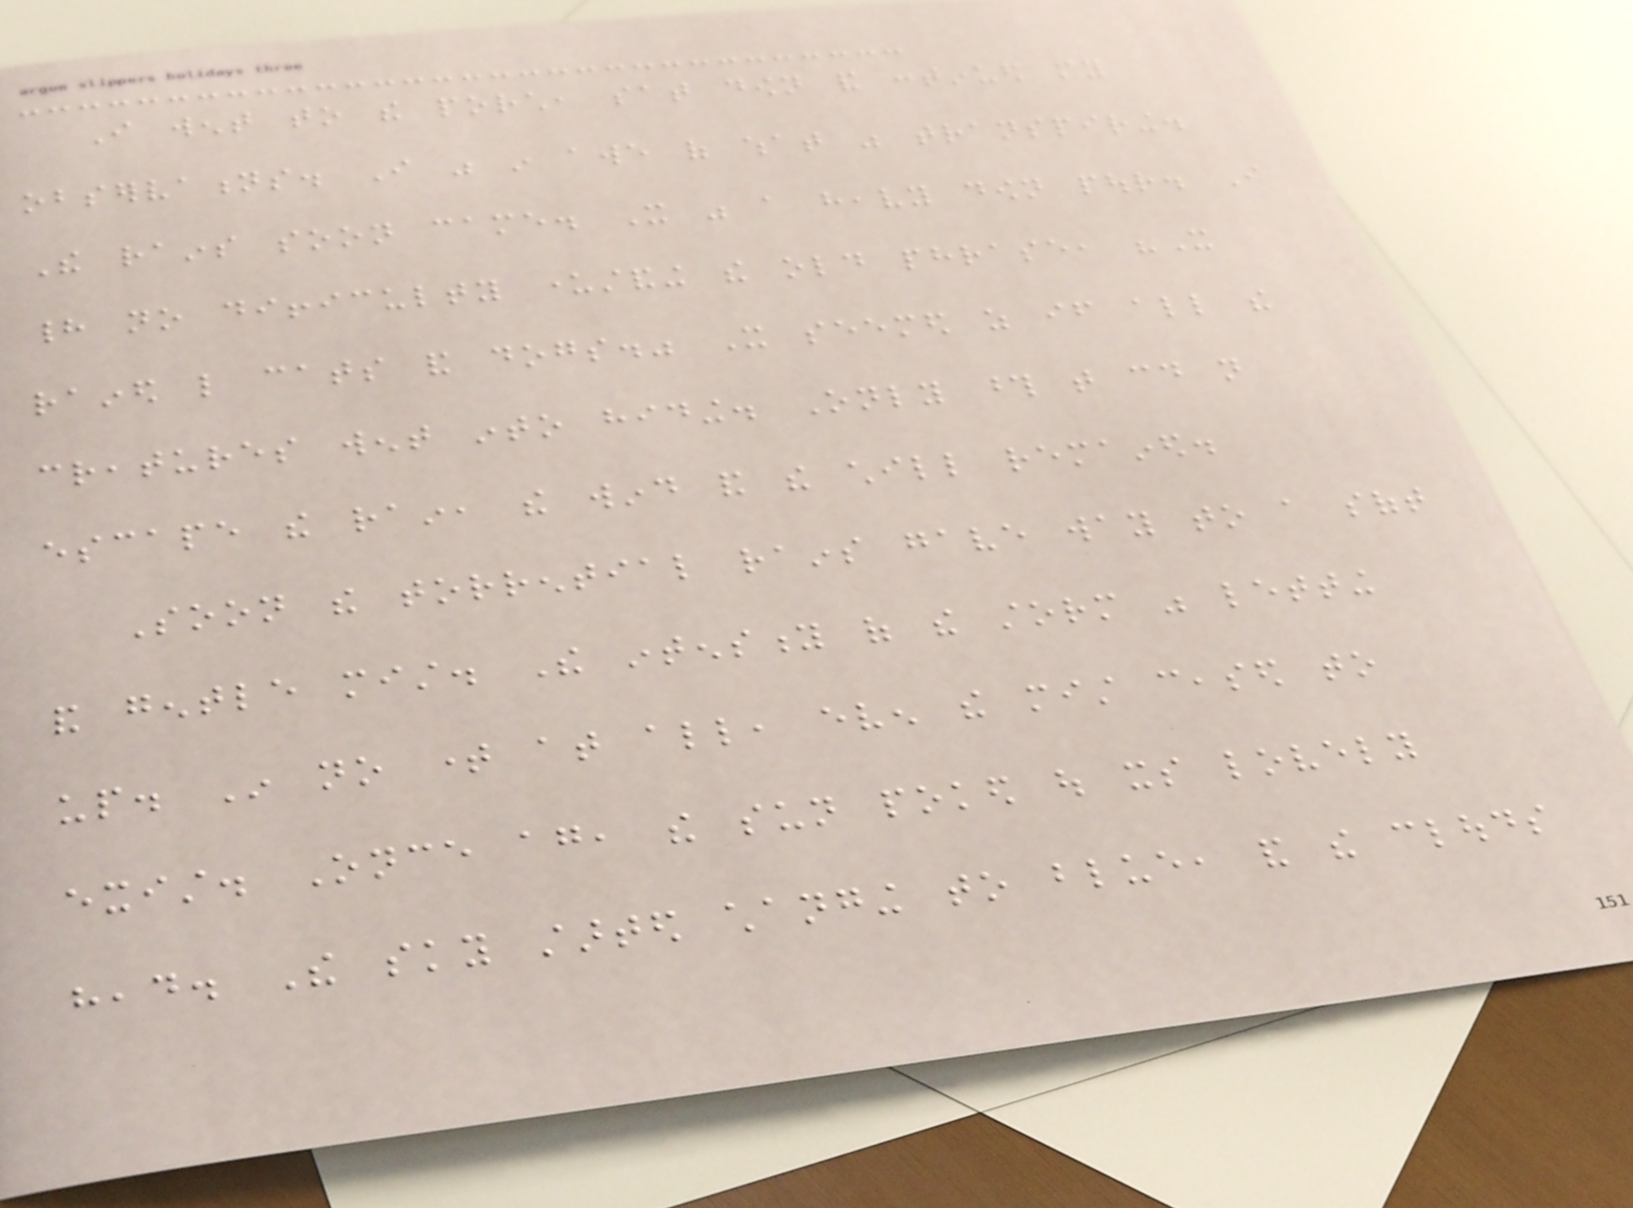I went to the porch, sat down and continued my
observations. I was in awe of what was transpiring.
The rains soon came. It was a heavy down pour. I
had no difficulty understanding the old phrase, "It
rained like cats and dogs." It seemed as if all the
creatures went into hiding. Only those that could not
escape the rain, the wind and the chill remained.
Soon the torrential rains gave way to a soft
and gentle mist. The intensity of the storm was letting
up. In no time at all, even the mist ceased to
exist. Once again, the sun poked out its lovely
head. The sky started changing to blue, and the clouds
